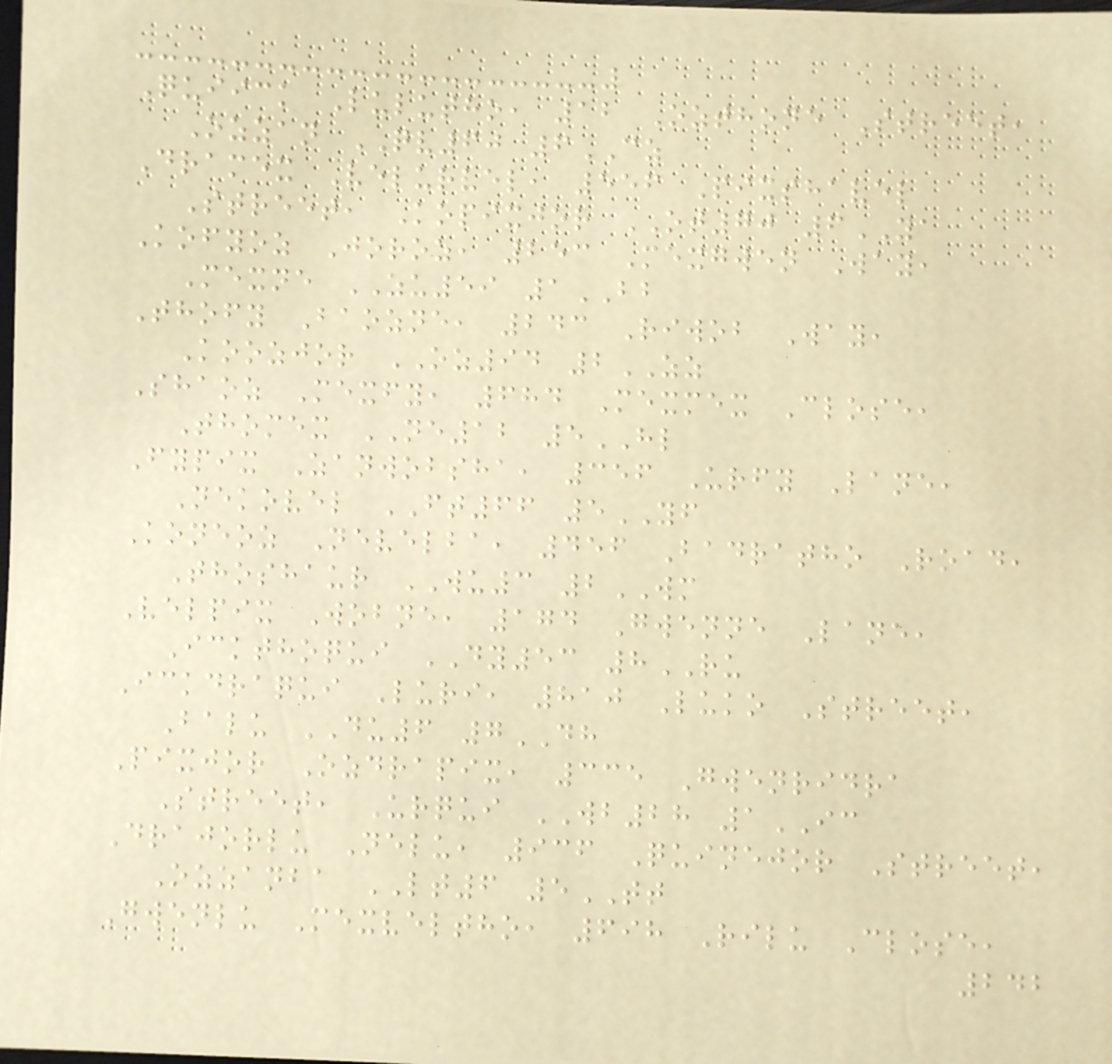Quiick Lulutho, 12 Ozthone Street,
Ozzan QV60 6CZ
Dramex Velurvel, 556 Pixshavel
Street, Kopixjor OT70 6YA
Kofyoz Joroz, 253 Mexgwen Way,
Mexne ZU59 1BB
Thofy Baozne, 243 Riwob Way,
Koozjor OZ94 2ZZ
Shaoz Mexfy, 684 Mexmex Close,
Thomex NE12 5HL
Fypix Zanwobsha, 356 Urfy Lane,
Nekovel FT66 5YF
Koneoz Nevelba, 456 Badratho Road,
Thoshaur WU3 2WM
Velpix Wobne, 174 Gwenne Lane,
Ickthoqui DY53 8RU
Ickdraqui Luri, 810 Luko Street,
Balu DU6 7DH
Pixjor Ozdrapix, 335 Gwenridra
Street, Urqui WB28 1IC
Drajorlu Nelu, 936 Quinejor Street,
Ozzanba LT6 5TT
Gwenlu Mexveltho, 698 Rilu Close,
242
